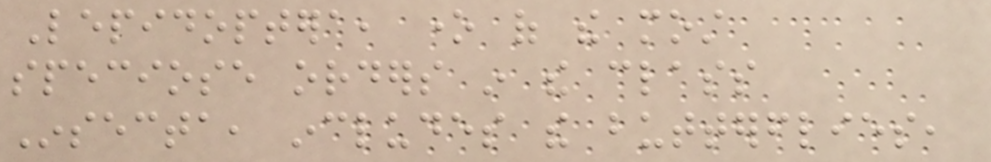Lepidoptera, one of the most
speciose orders in the class
Insecta, includes the butterflies,
